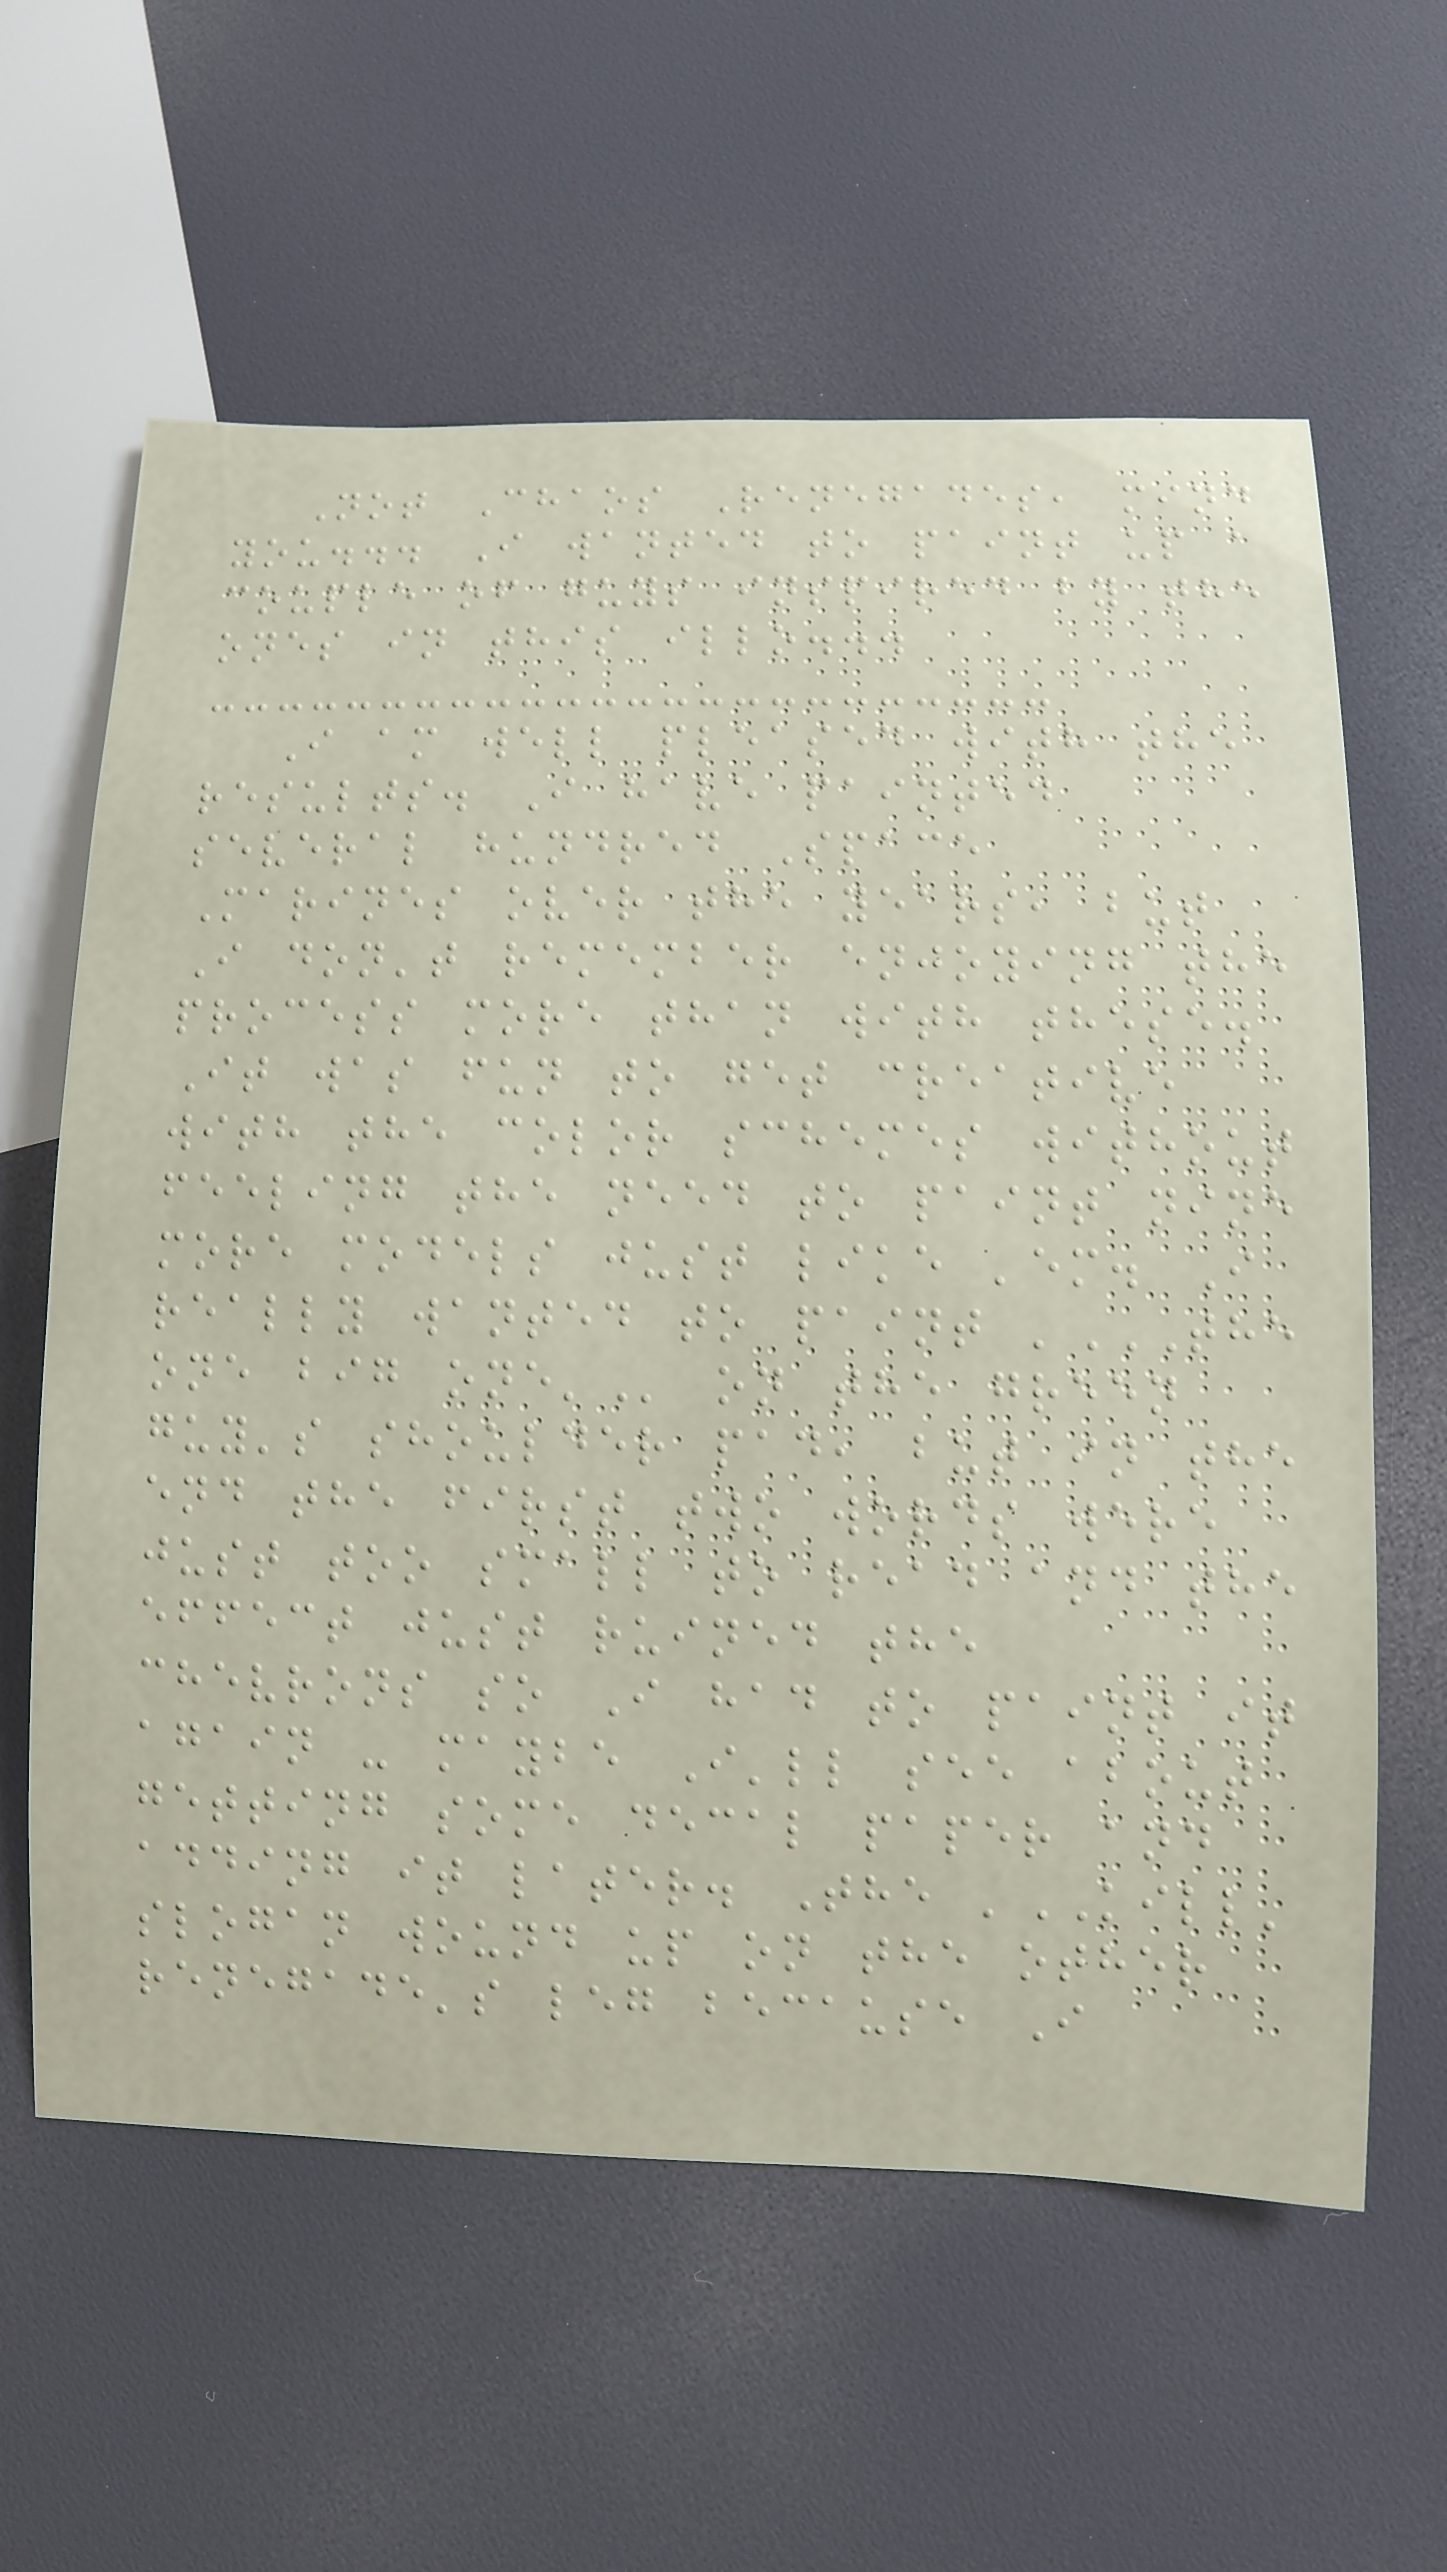Not Chaos Renegades, mind
you... I wanted to paint up a
couple of guys inspired by the
ones in this illo...
I am well pleased with the
results. I have painted
several hundred Space
Marines over the years, but
I don't remember enjoying the
process more than with these.
It was fun to get creative
with the color schemes without
feeling the need to paint nine
more models just like 'em. I
really wanted to paint 'THE
ONE BIG ONE' on the green
guy's shoulder pad, but in the
end the first two words were
just too small to read and the
effect just ruined the
chevrons so I had to paint it
again - maybe I'll see about
getting some decal paper and
adding it later. The 'KILL'
slogan wound up on the other
renegade's leg because I
